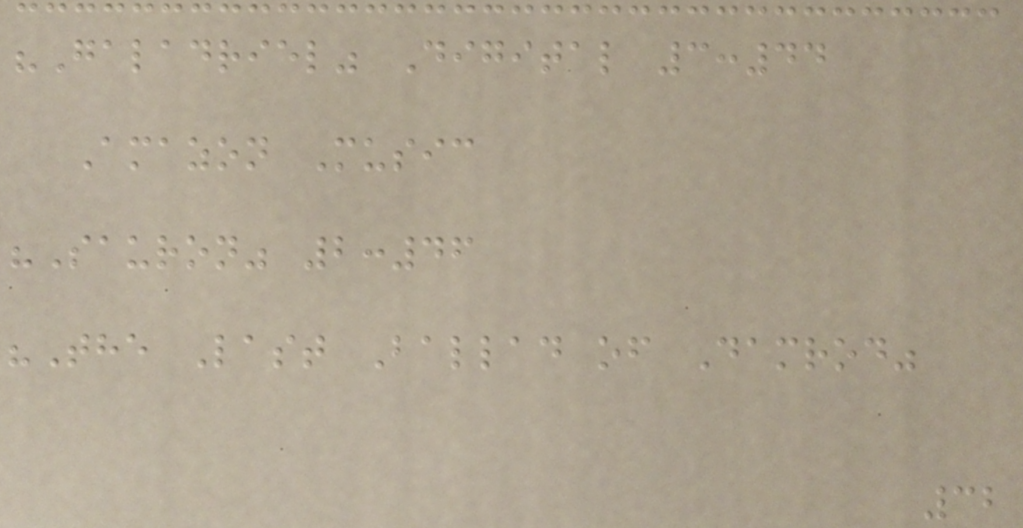"Galadriel" Digital 3:44
Amazon Music
"Sauron" 2:46
"The Last Ballad of Damrod"
32
